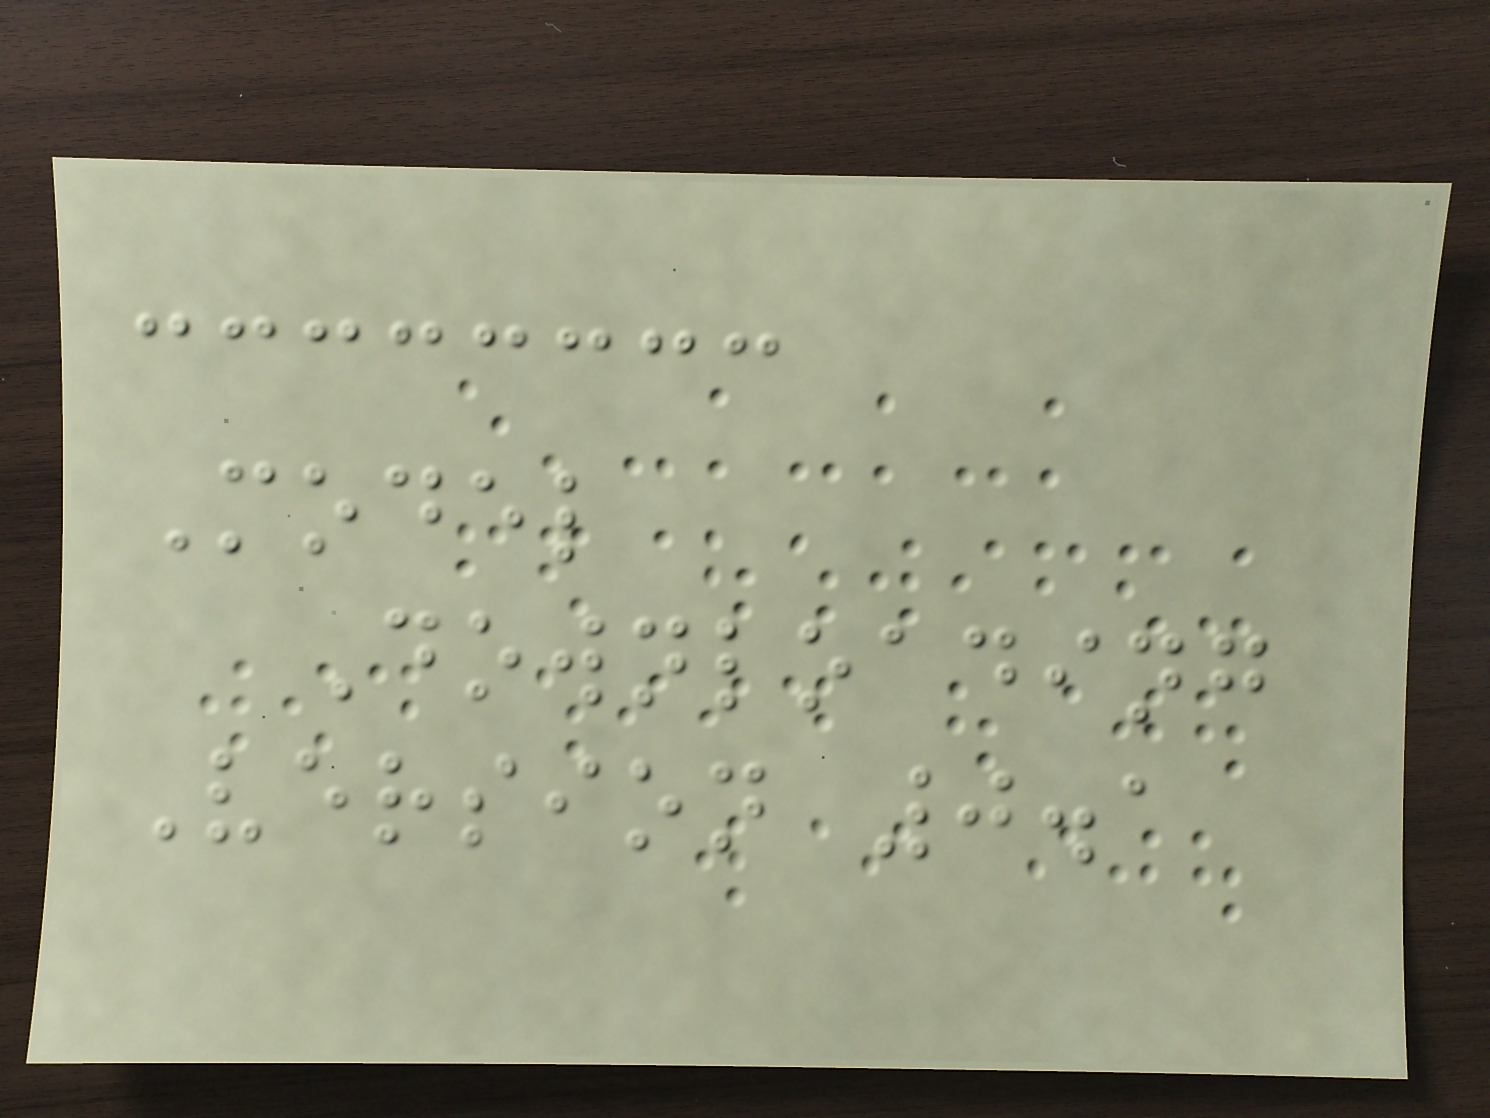Model
Downloading
Version 0.1
